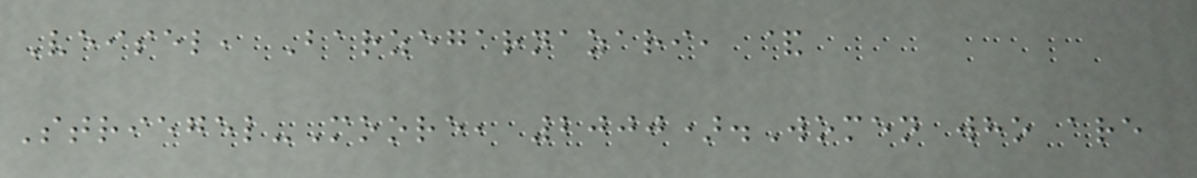Veisel, Barzegarnazari, &
Striegel-Moore, 2000).Women who are
